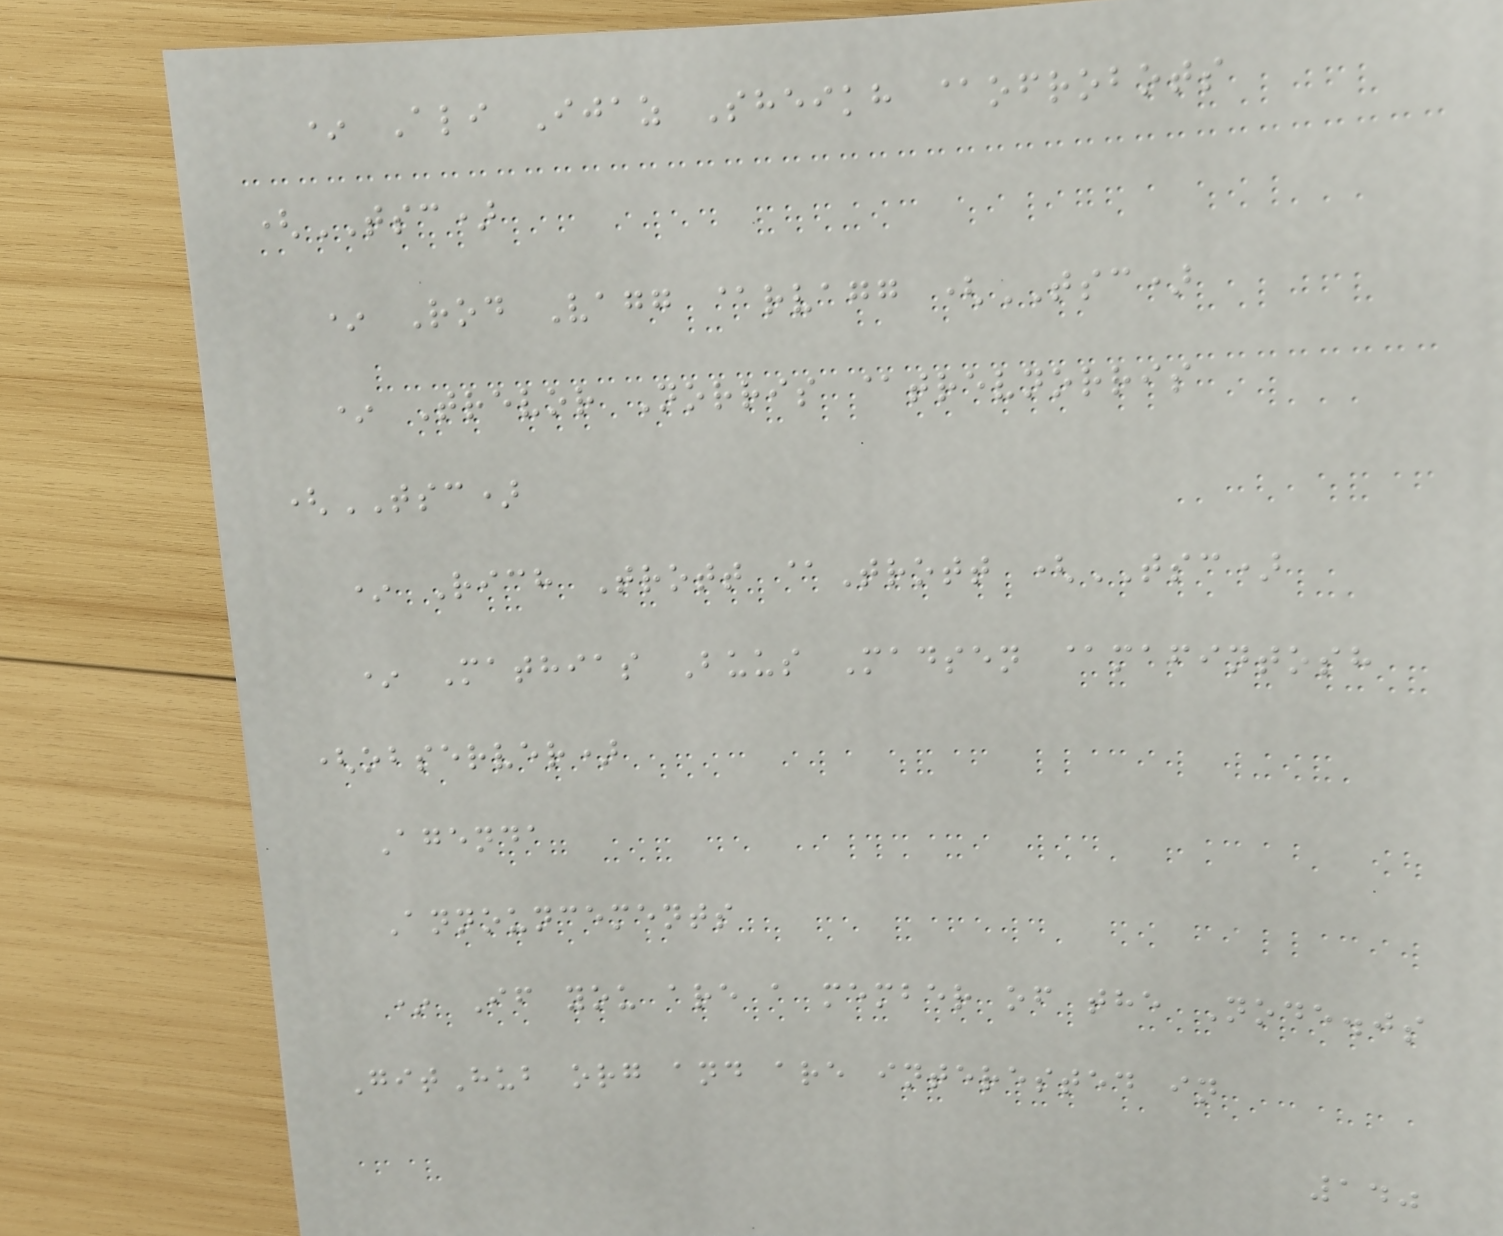* Ali Ijaz Sheikh @ofrobots
(TSC)
* Rod Vagg @rvagg (TSC)
* Trevor Norris @trevnorris
(TSC)
* Rich Trott @Trott (TSC)
* Mathias Buus Madsen @mafintosh
(observer)
Agenda
Announcements
* If you are a member of the Node.js
GitHub org and are interested in
140
